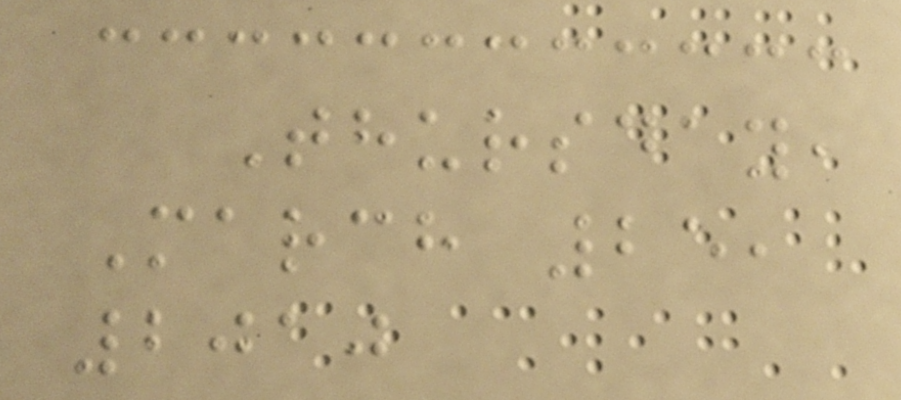Thursday,
March 25,
2010
